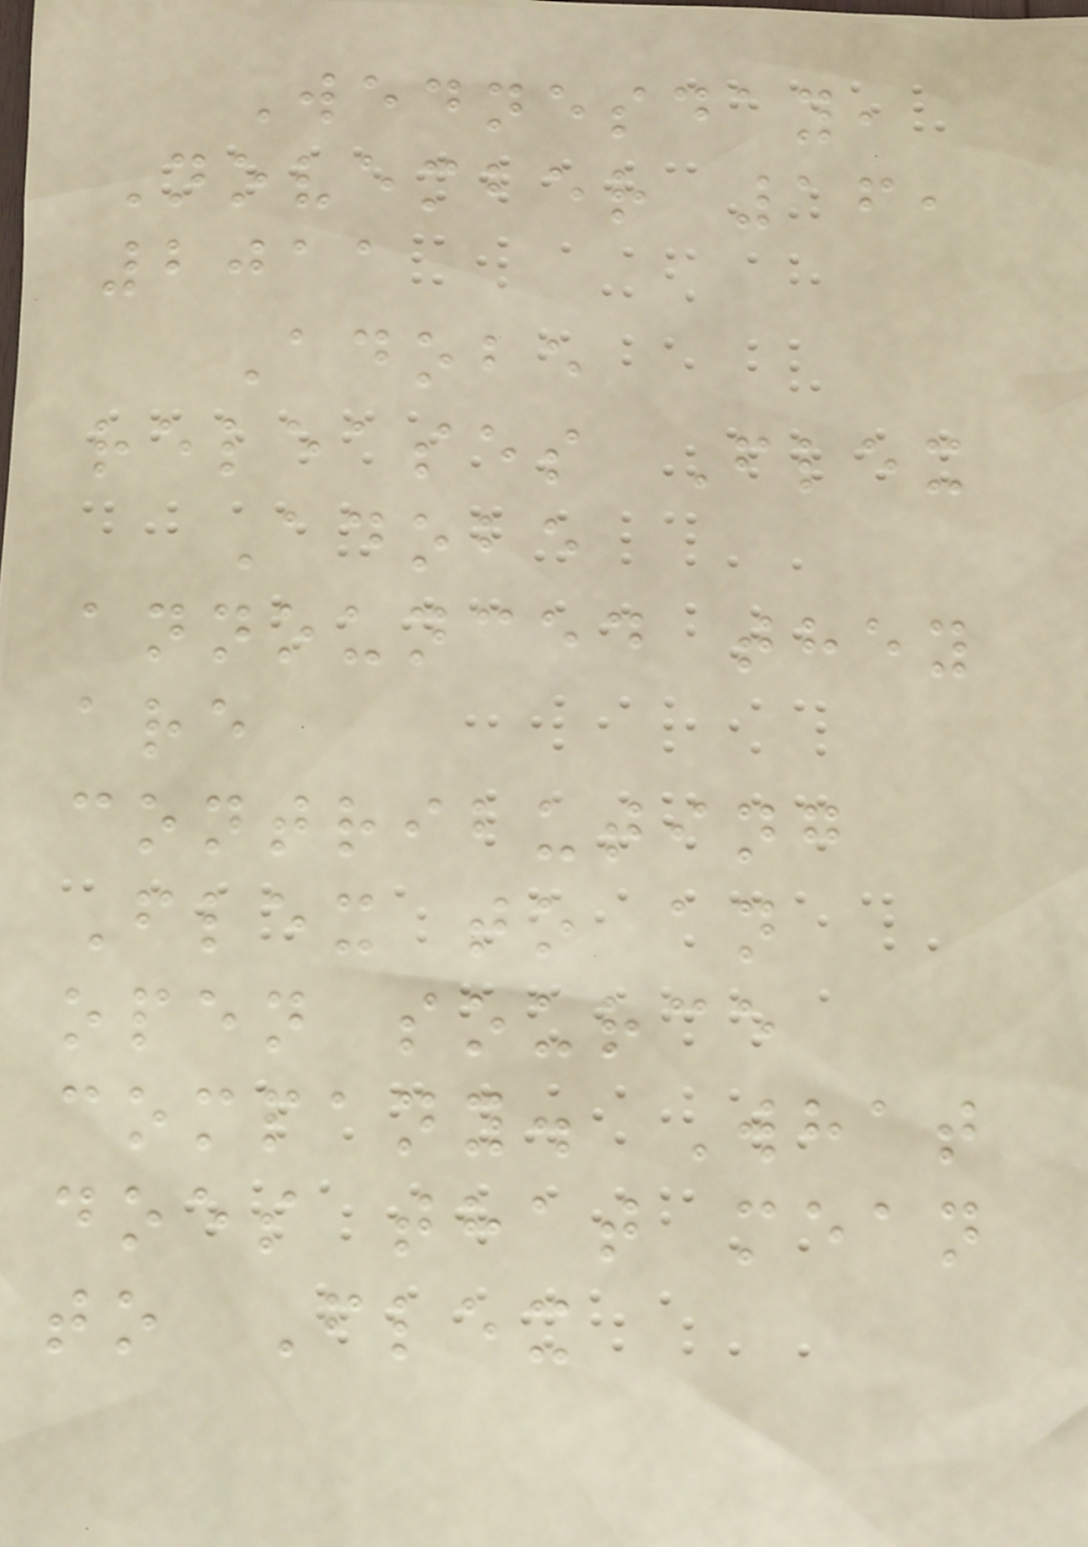Wednesday,
November 16,
2011
Adobe
releases Flex
Adobe
announced they
are
contributing
Flex to an
open source
company. What
does that mean
to Flex
